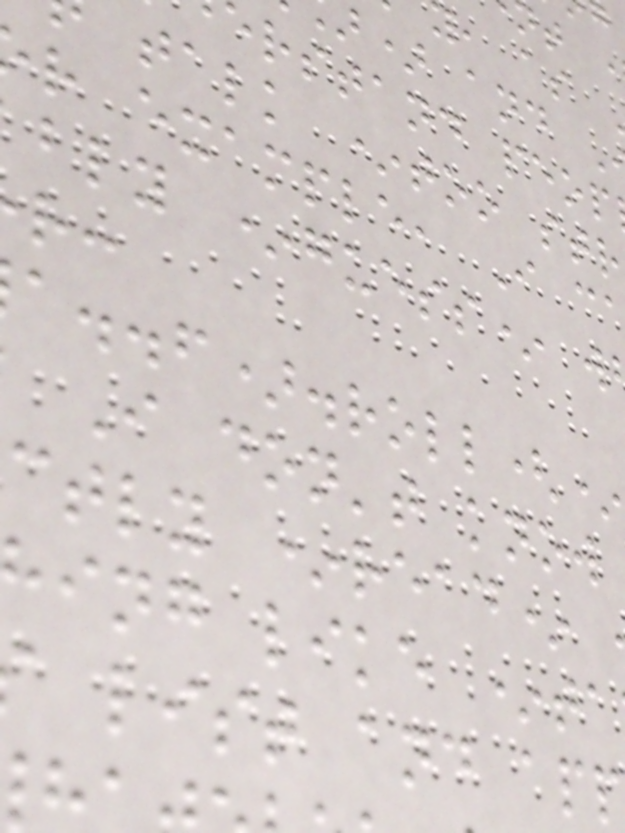rstand peop
talk *too str
r example, I c
bly *guess* w
I don't know
ctly *read*
ing like *ta
list and app
